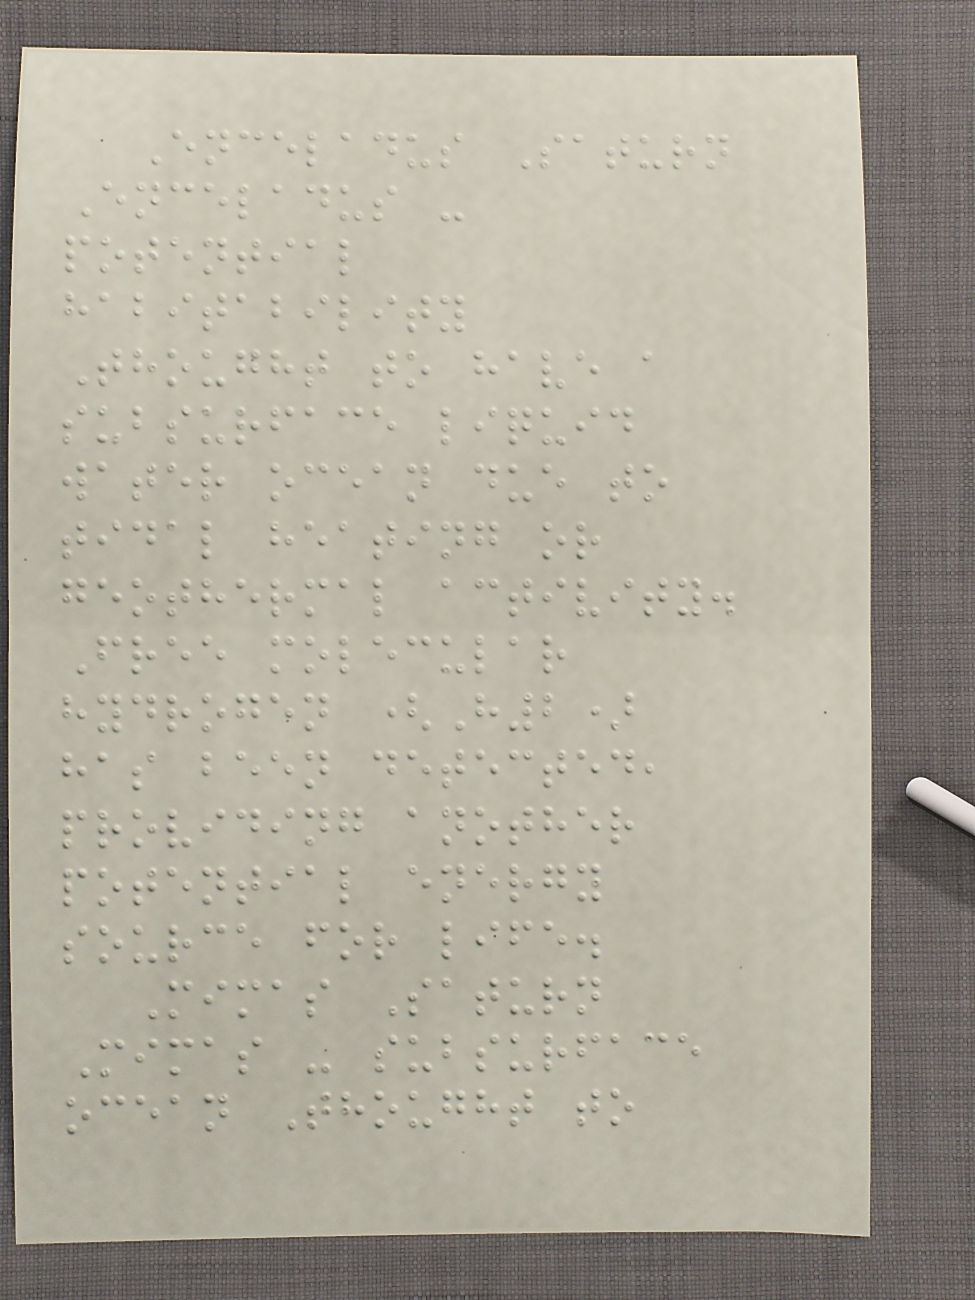Enceladus Saturn
Enceladus -
potential
habitability
Thought to have a
subsurface liquid
water ocean due to
tidal heating or
geothermal activity.
Free molecular
hydrogen (H2)
has been detected,
providing another
potential energy
source for life.
Mimas Saturn
Mimas - subsurface
ocean Thought to
